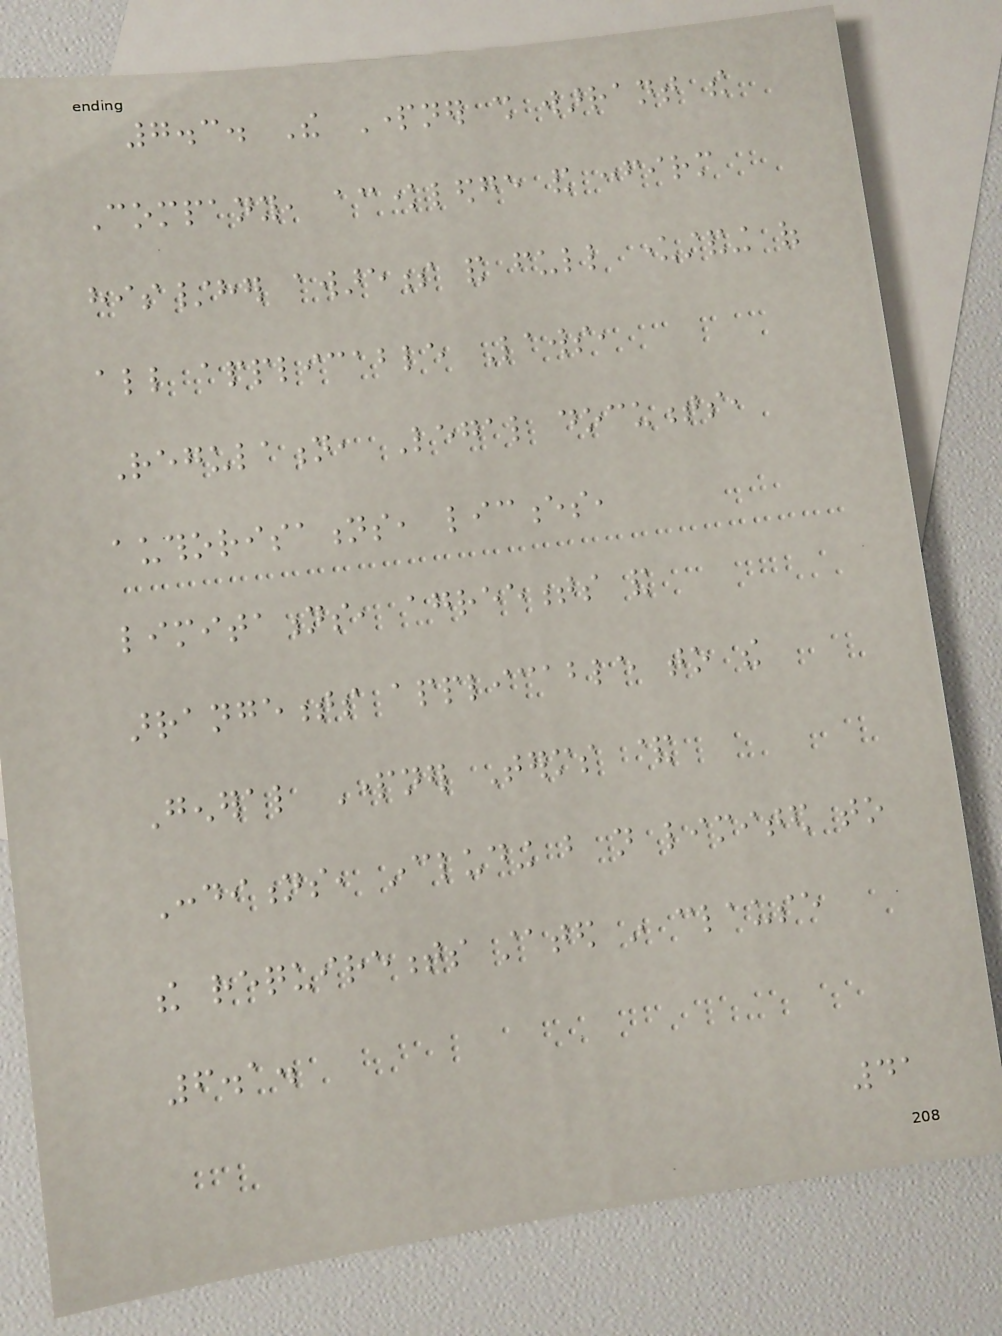7.3. The Partner shall warrant the
Company, acknowledge and confirm
his/her awareness and full understanding of
all applicable Laws,
Regulation, Legal documents,
authorisations, licences,
limitations, agreements and
arrangements applicable to the
General Partner Terms &
Conditions, including but not limited to
the requirements stated in clause
6.1.
41
